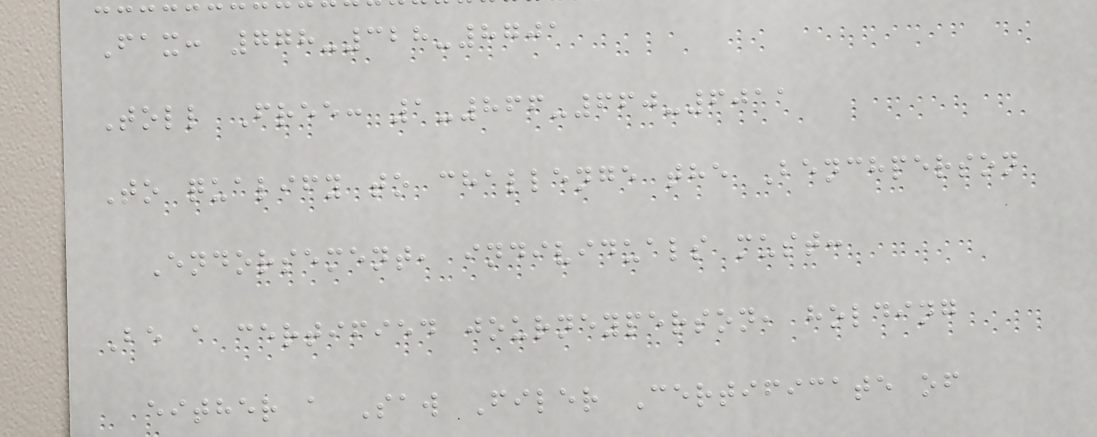Fax: 778-328-8701
Toll Free: 1-866-660-6011
To qualify to challenge the Benchperson
Endorsement, individuals must:
Be a certified journeyperson, holding
either a Saw Filer Certificate of
